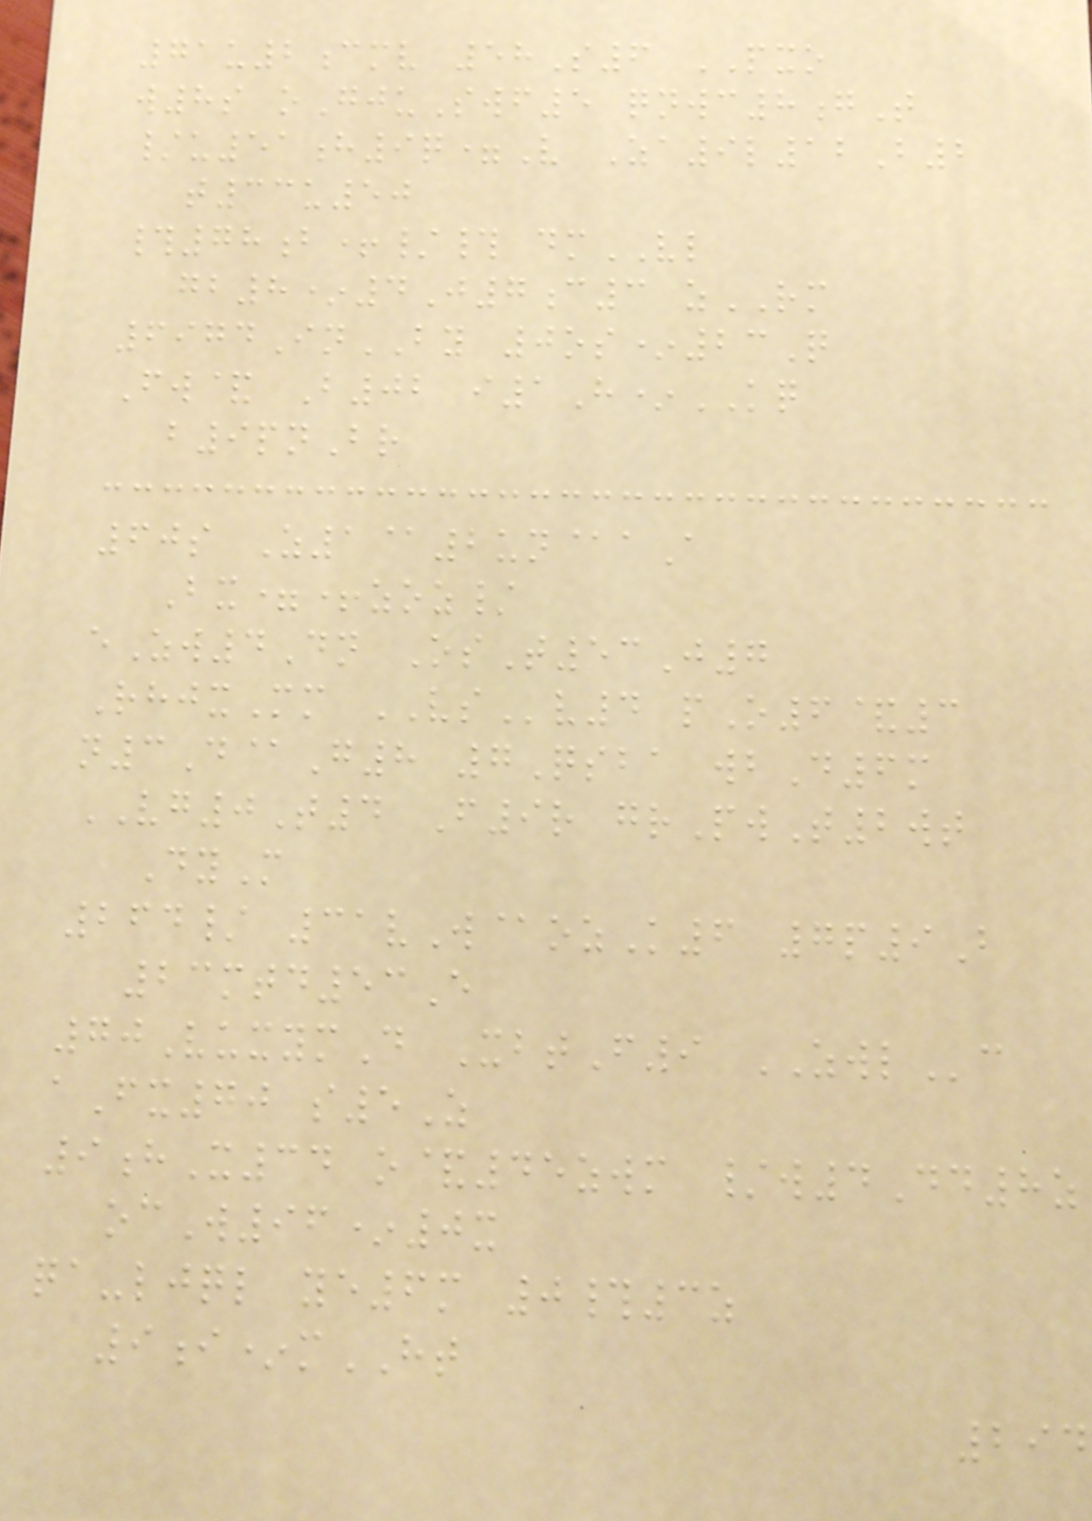71u2cmv 58S6 PXO
w8s oGjuSwf5 qnwc8gT
/u51h9q=V Za9l12B2
t33u50
#78b+/# dmVL
gb8*4J7c3 zRM
6974InBY 0os*23Q
Fw& B02 i1H*KQ
b9pnBr
60s Z1@2un@aA
Bx=+zoz/
eZw4Dn OsT53J7
RhjxMm VSv4 pO6&3
n3D@G8 7Qsba wbD6m
VG0T4 F9r grPwT2wt
DyM
264/ 31vW@ozK6 7p9B
23mtd53E
70VuxymD XbtF9 ZWLc
aFx70 s5Z
9hX34 o&45zwm /w4Dd8z
ocW96*0x
qa-ljql ye6m 0#3z
9i*mHT
294
